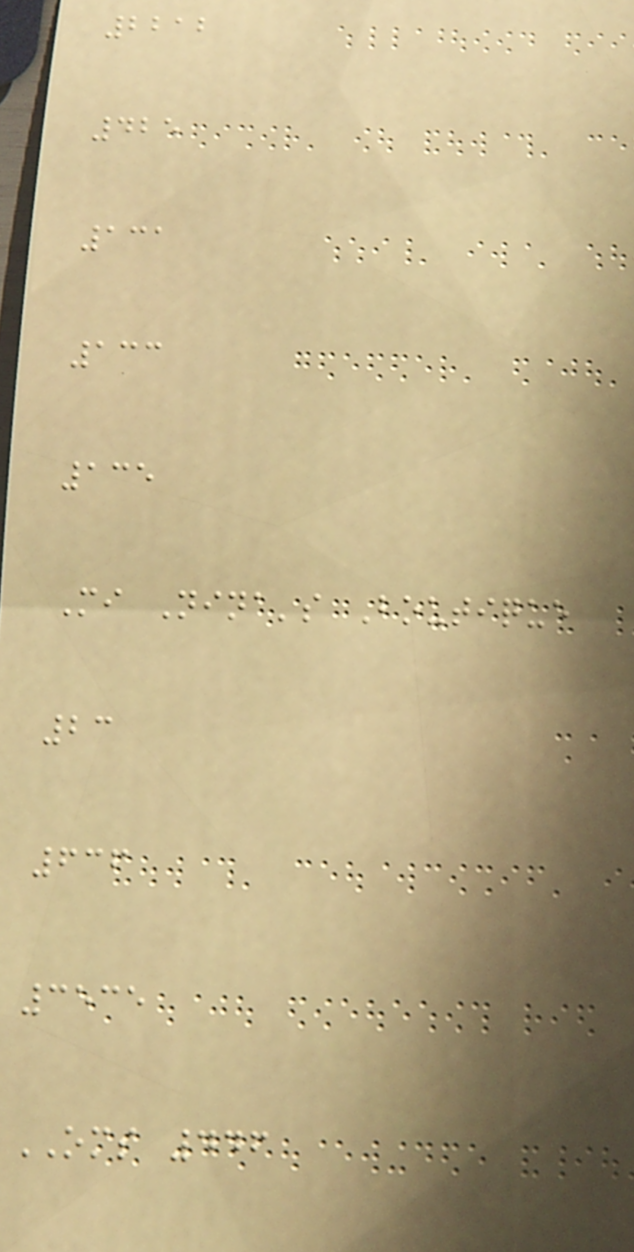2212
425
131
133
135
Mi Nina's Boutique
23
636
3535
OMS 446
